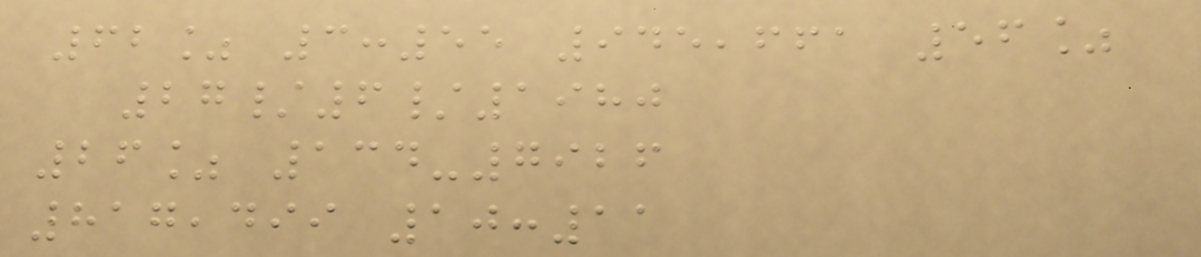62% 3:55 945,661 56%
27/6/1980
26% 134-7926
817,499 10:11
